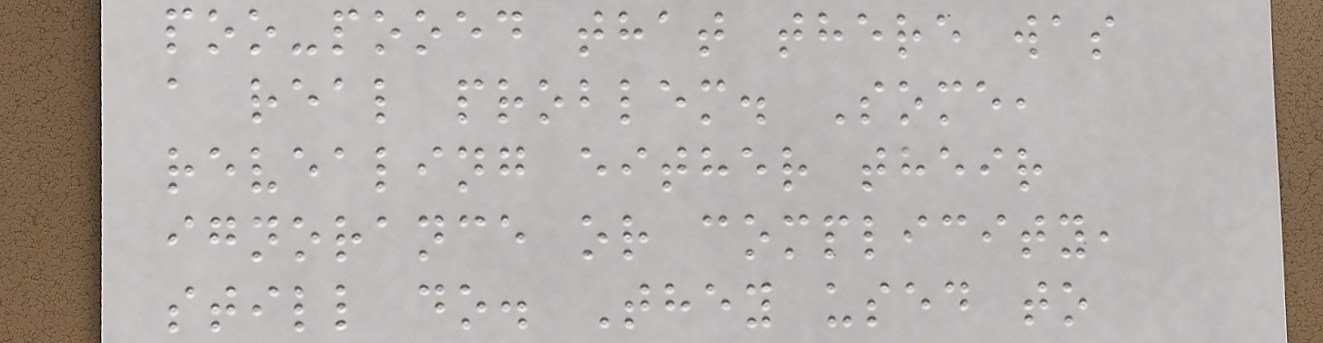poo-pooed that there was
a real problem. Some,
revealing either their
ignorance or complicity,
still do. They used to
